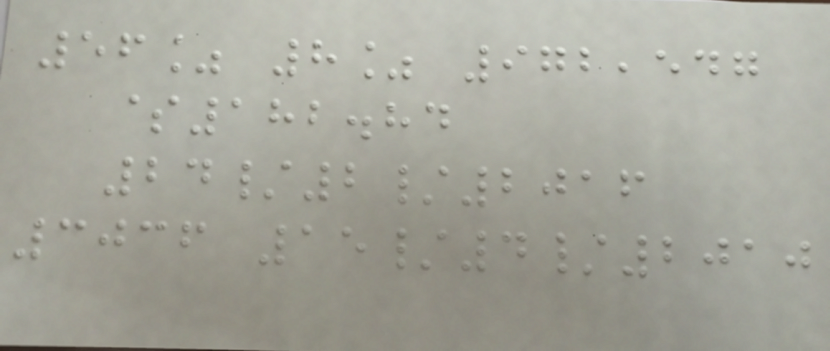56% 8% 972,547
$182.84
24/2/2016
3036 15/4/2010
